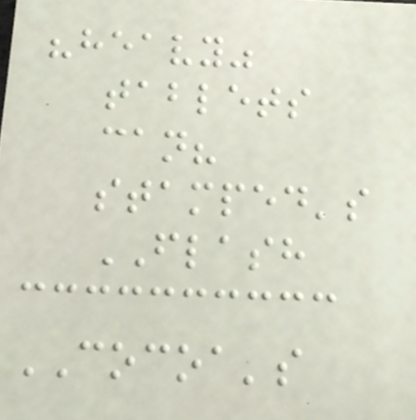"heavy"
tablets
can?
stamped's
FLASH
COCOA's
